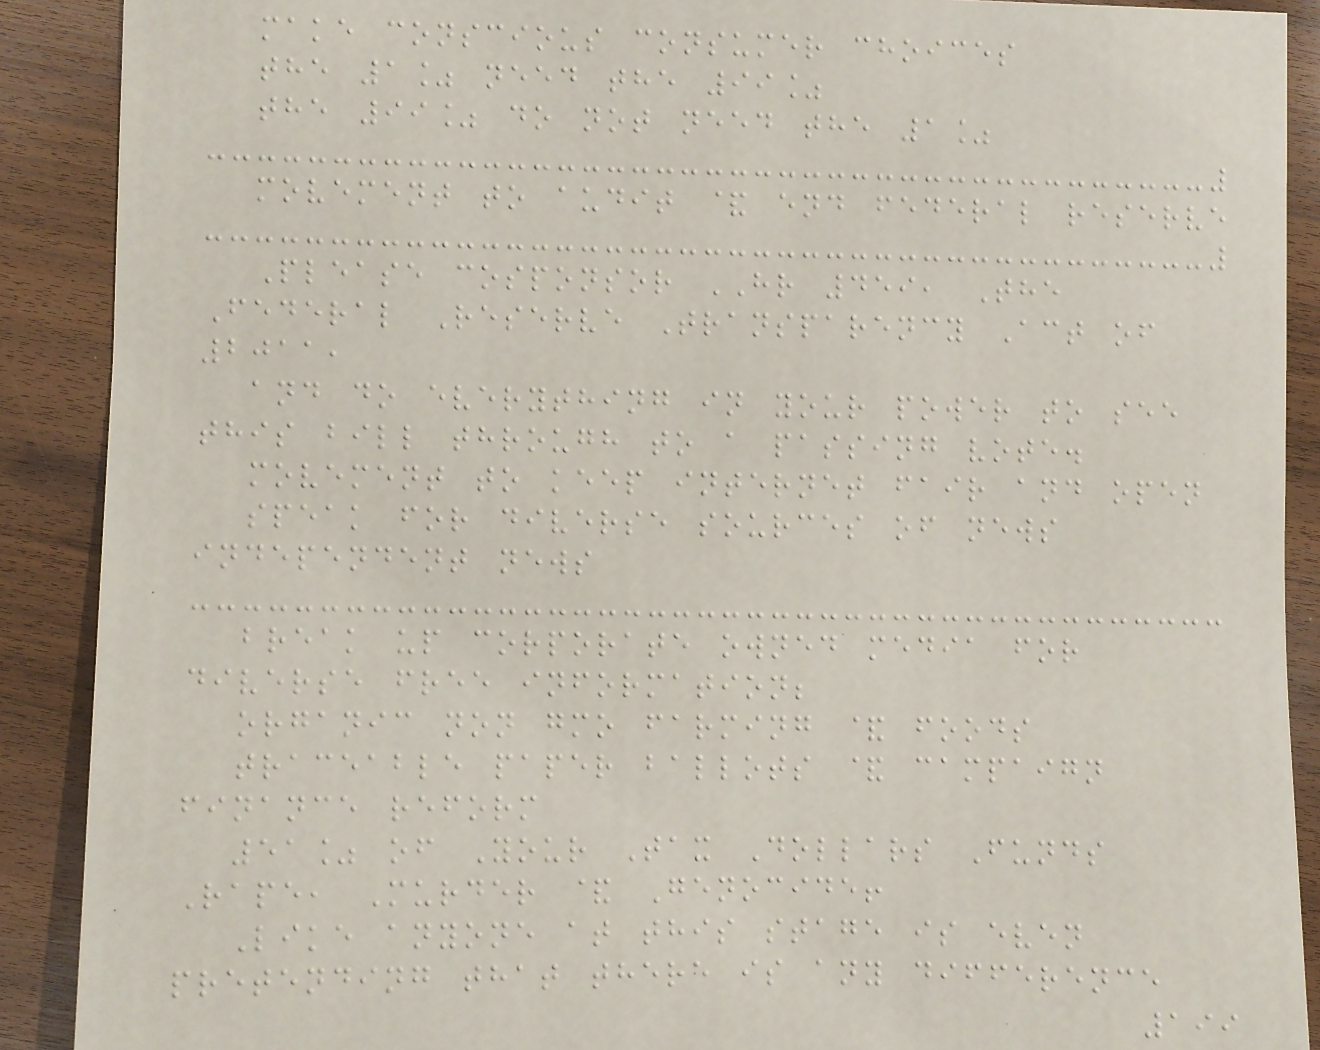make conscious consumer choices
the 1% need the 99%
the 99% do not need the 1%
movement to audit & end federal reserve
Please cosponsor HR 459, The
Federal Reserve Transparency Act of
2011,
and do everything in your power to see
this bill through to a passing vote.
movement to keep internet fair and open
speak for diverse sources of news
independent news
break up corporate owned media for
diverse free information;
organic non gmo farming & foods
traceable paper ballots & campaign
finance reform
51% of Your Tax Dollars Funds
Rape, Murder & Genocide!
Like anyone at this stage is even
pretending that there is any difference
199
